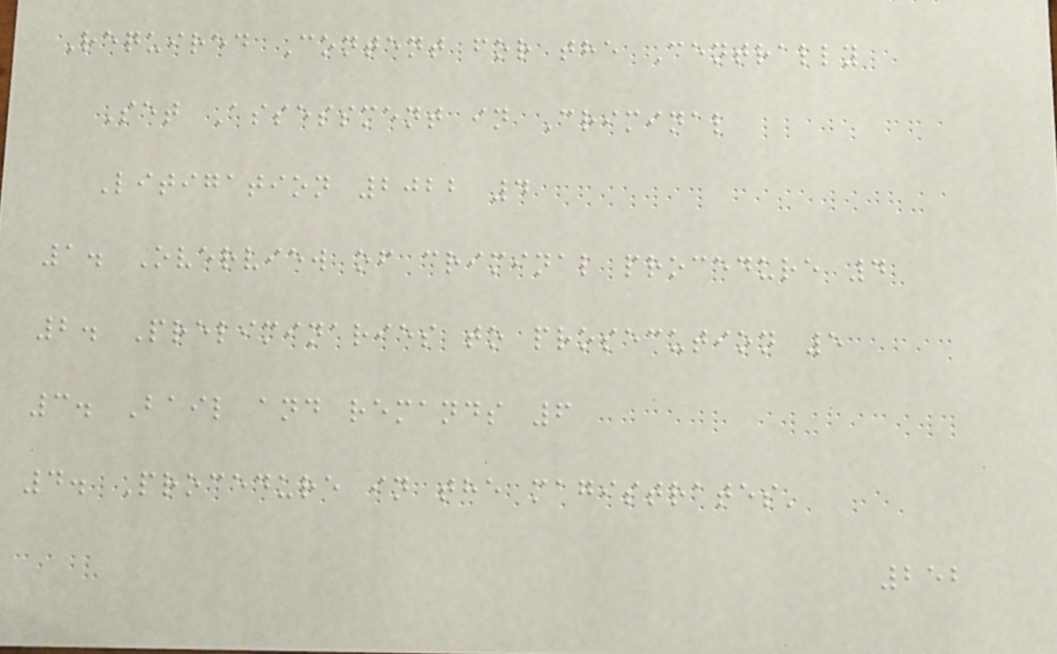Required Content for the Centrally
Set Assessment in Criminal
Litigation 2022 4
1. Overview of criminal procedure 4
2. Preliminaries to prosecution 5
3. Bail and remands 6
4. Procedure in the magistrates'
252
